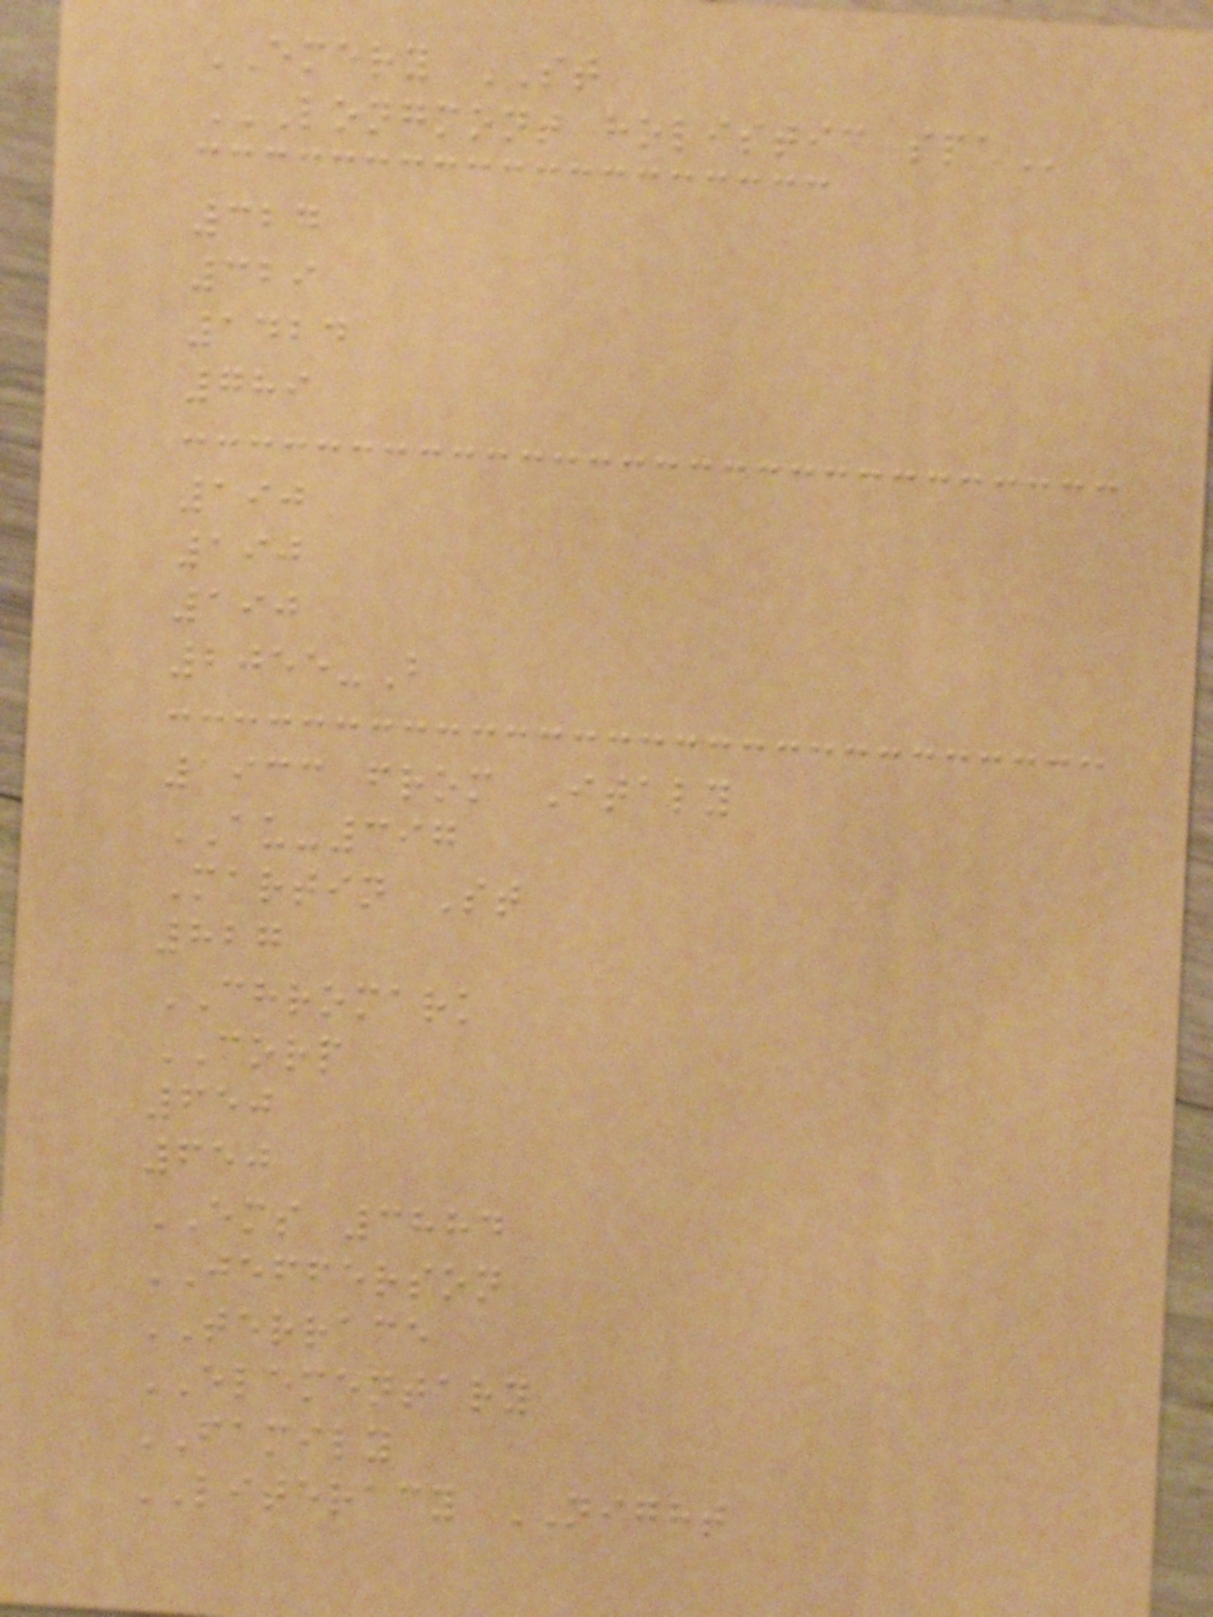EMERY ST
LONGMONT HOLISTIC SPA
327
329
1424
789
190
190
190
2055-B
1933 from Italy
AU-397
Martin St
827
CHROMARK
CORP
650
650
EMS 3884
JEFFERSON
TERRACE
ELEMENTARY
FAMILY
LITERACY NIGHT
